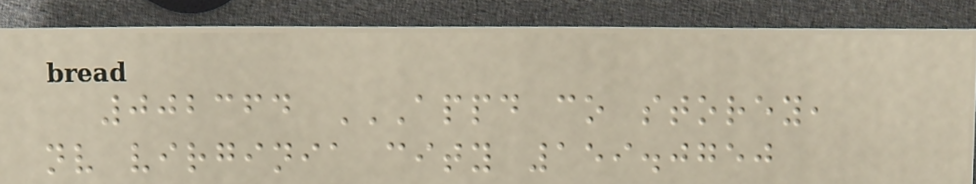002364 APPD CO STOREY,
NV VIRGINIA CITY 159.0750
